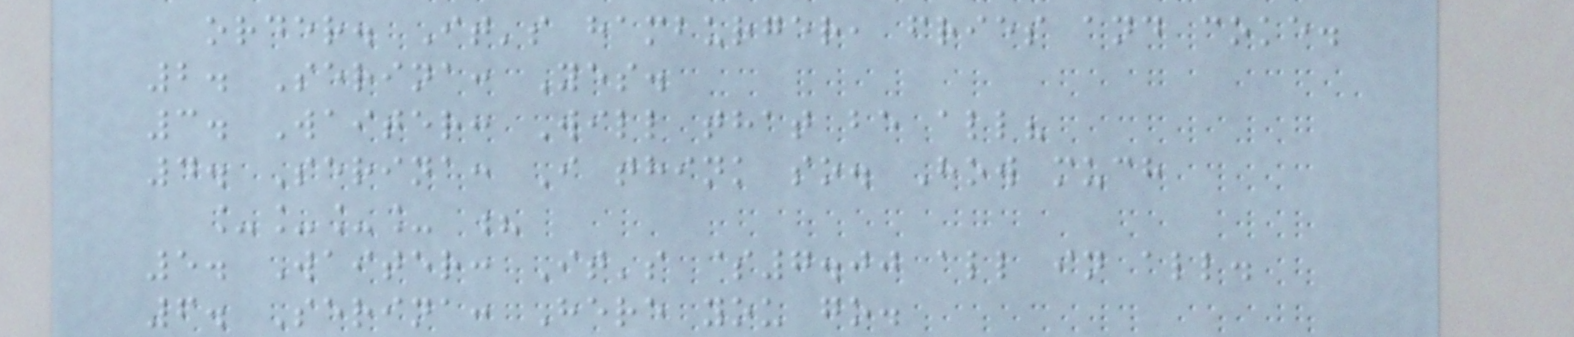order. It's hamburger, fries and coke.
2. Serina: Yes.
3. Waiter: Will that be all?
4. Serina: I think so. How much
____ ?
5. Waiter: It's $7.00 all in all.
6. Serina: Here you go.
